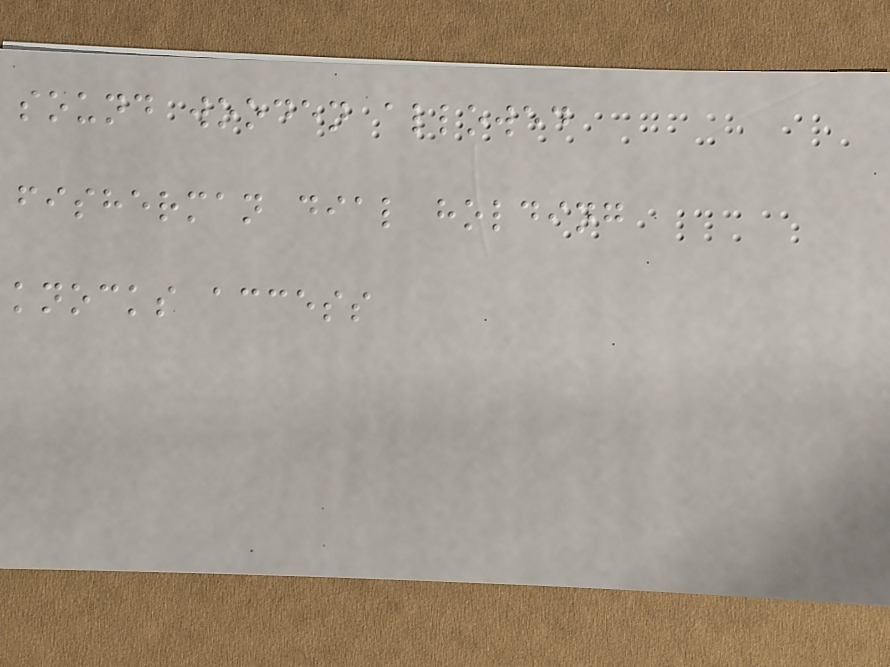sound wooden allowed
fisherman dial holding
knocks access
